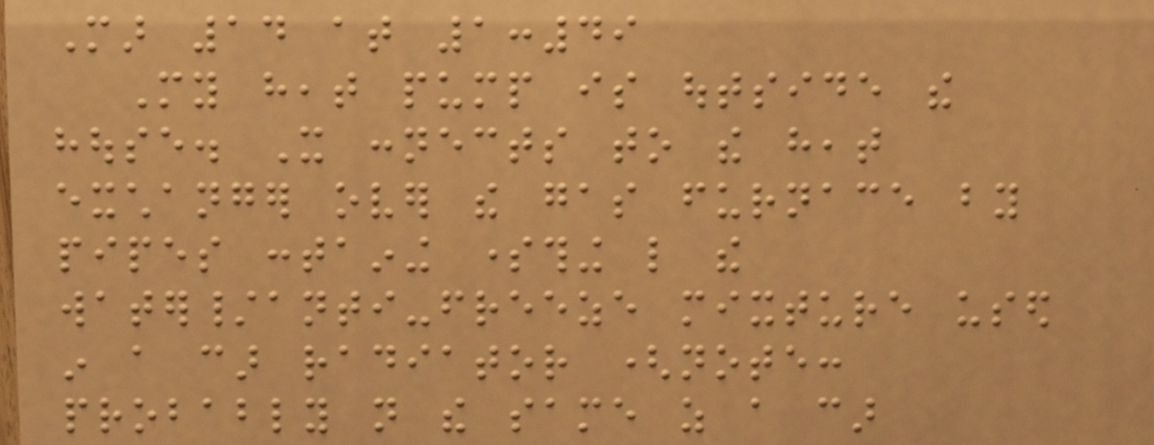Mar 14 at 1:49
My heat pump is outside the
house. It connects to the heat
exchanger over the gas furnace by
pipes containing something like the
water/anti-freeze mixture used
in a car radiator (note:
probably not the same as a car
